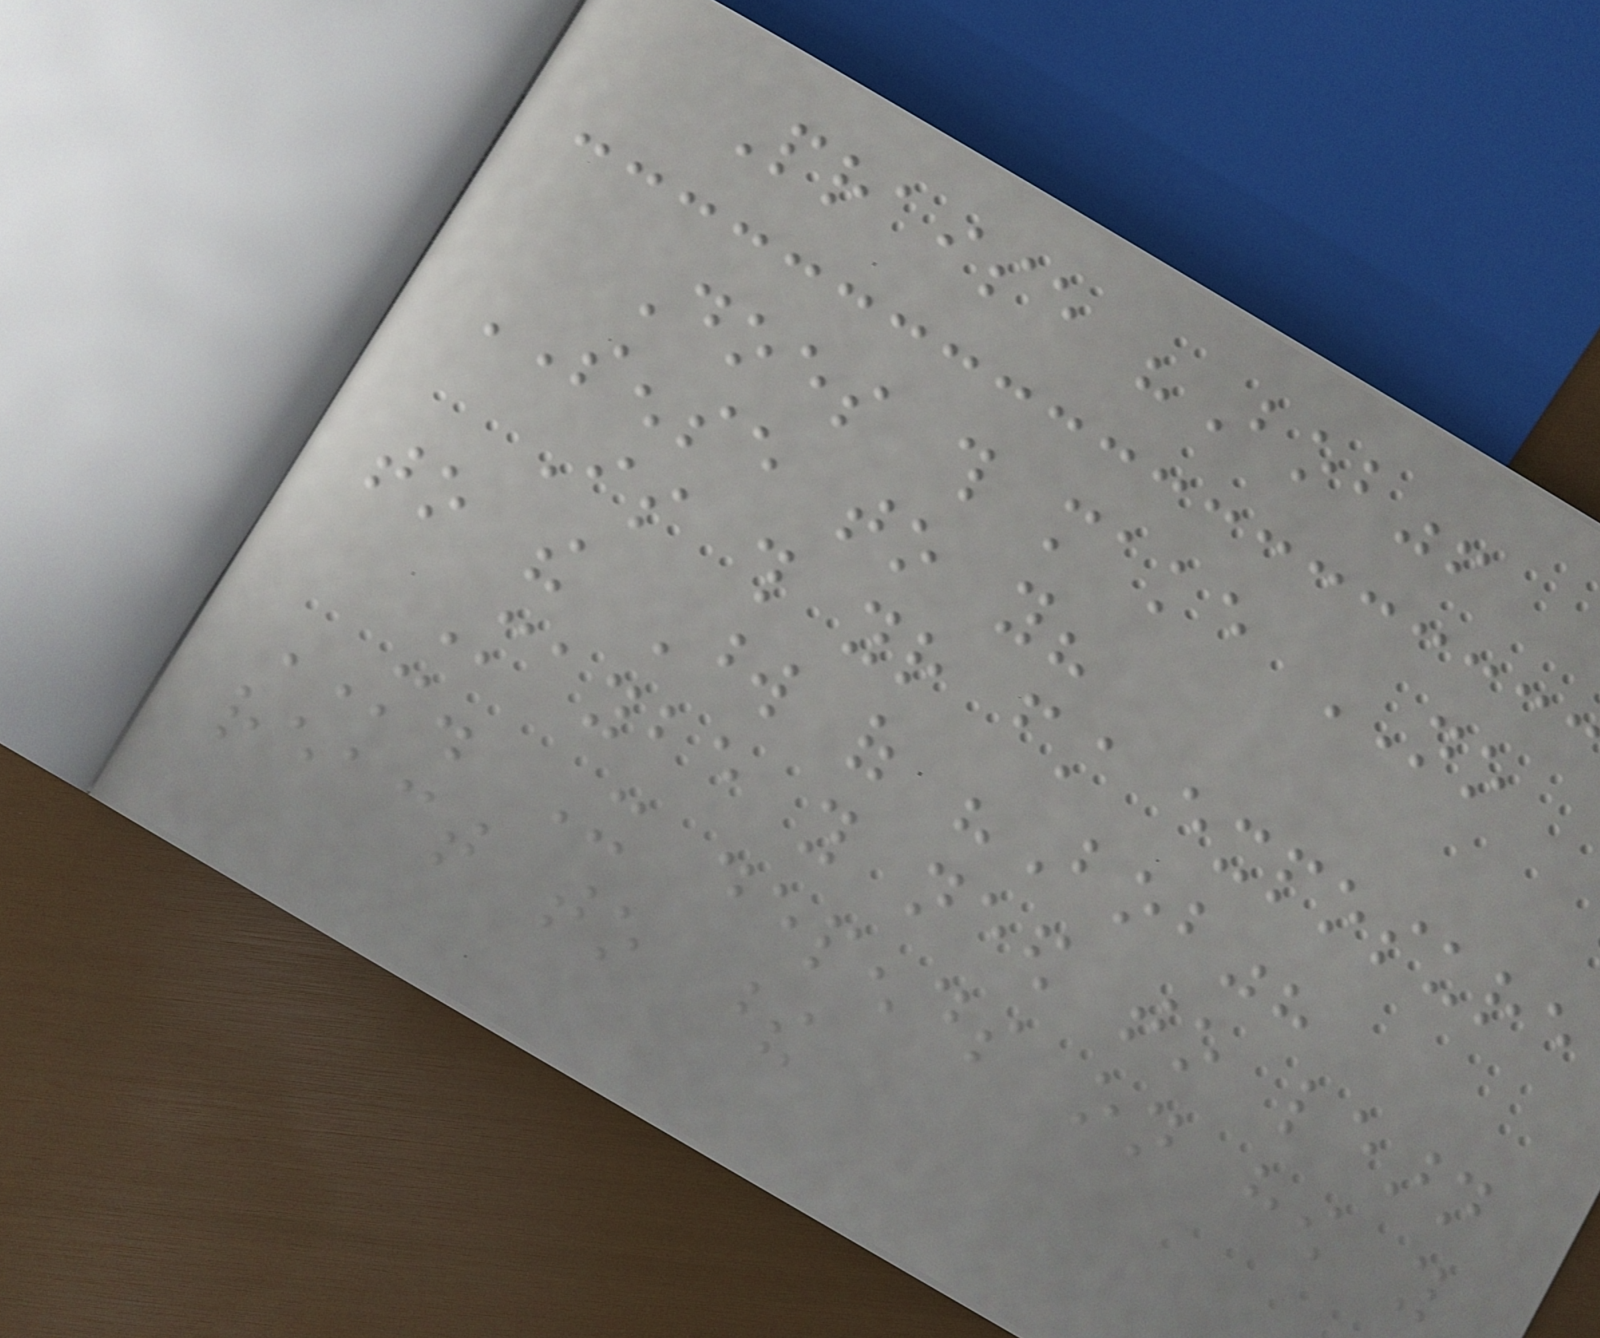Praise "Bob"!
Does this make NO
SENSE to you?
Is this your first exposure
to the Word of "Bob"?
Maybe you need to learn
MORE. It depends on how you
react to these
